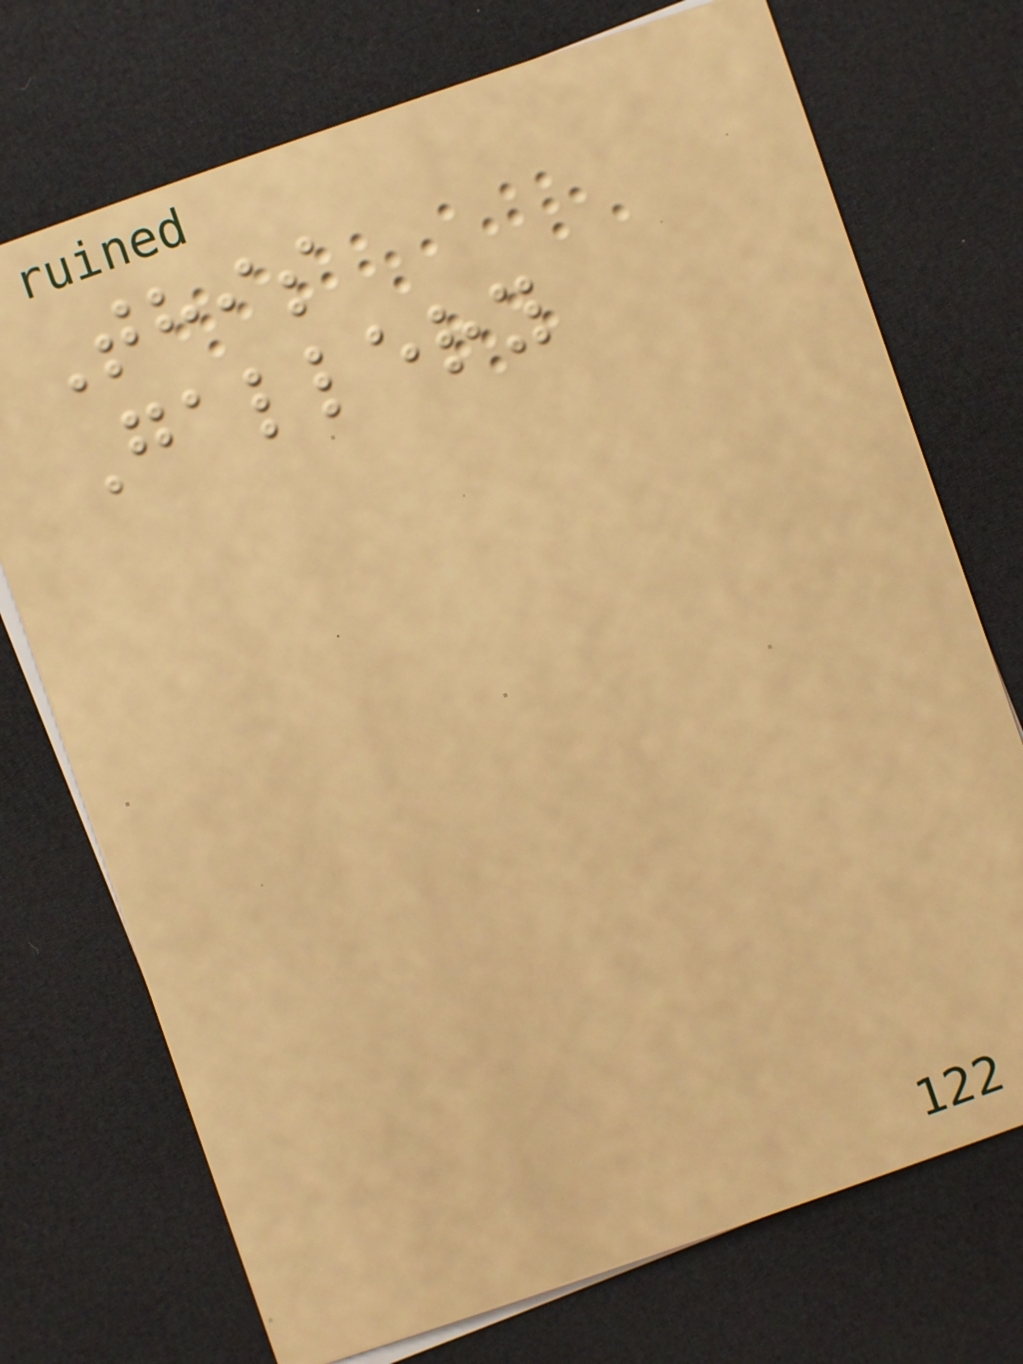This
Gallery
